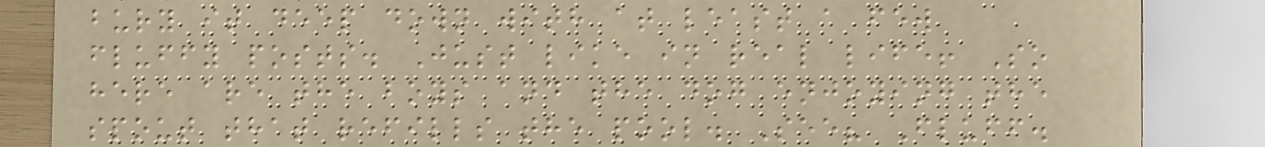bury it deep down with at least a few
fluffy posts. Just like in real life! So
here are the boys and the dog enjoying the
spout that refills the pool. See? Fluff.
